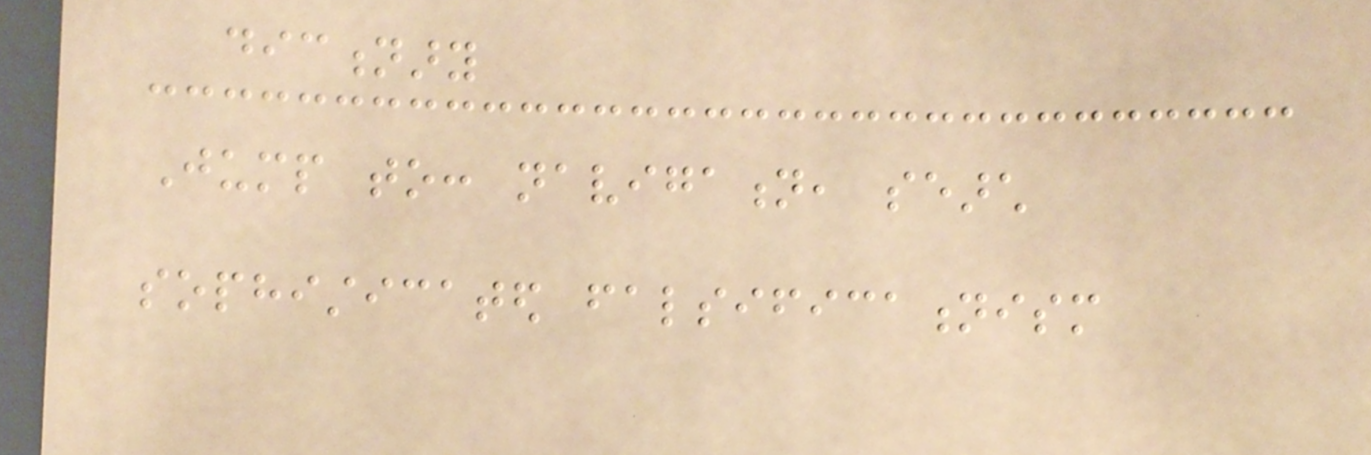dictionary
Jump to: navigation, search
sophisticated falsificationism
